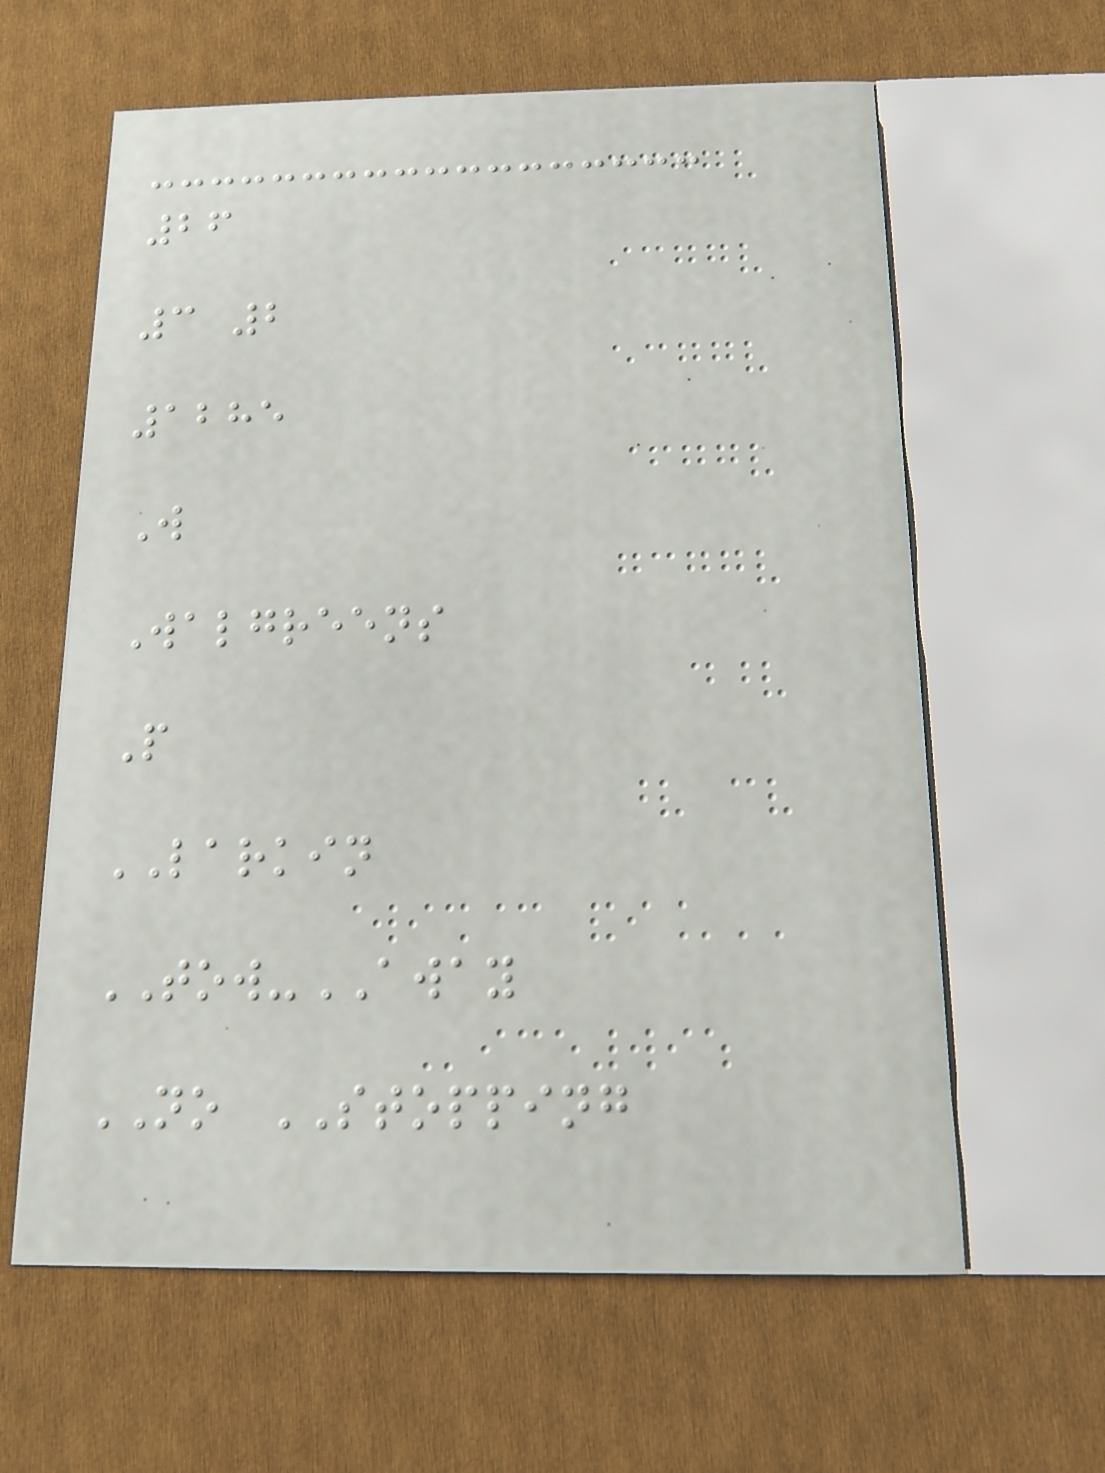26
3 2
1285
W
Walgreens
P
LARKIN
TOW-AWAY
NO STOPPING
